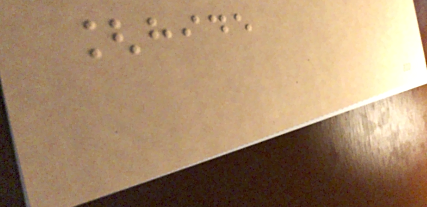[hide
